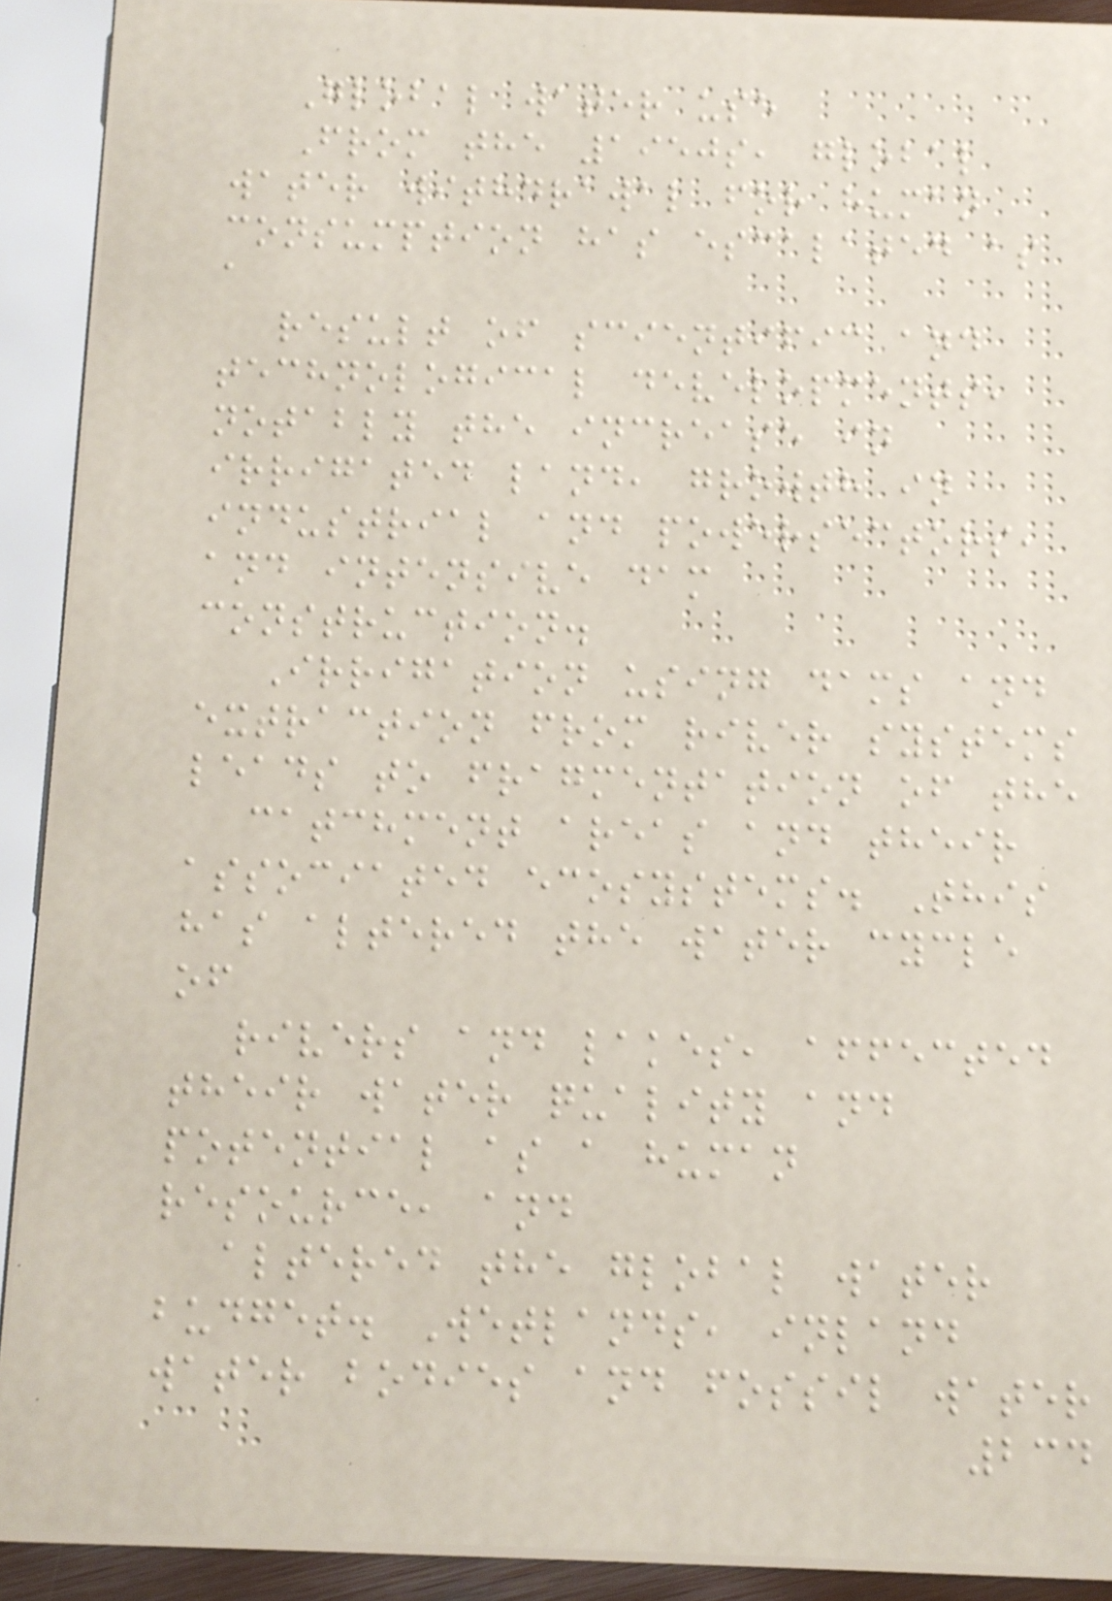Global water use
From the 1950s, global
water withdrawal for human
consumption has escalated as
a
result of scientific and
technological developments,
notably the increase in
irrigated land, growth in
industrial and powersectors,
and intensive dam
construction.
Irrigation using dams and
extraction from river systems
leads to fragmentation of the
catchment areas and their
associated ecosystems. This
has altered the water cycle
of
rivers and lakes, affected
their water quality and
potential as a human
resource, and
altered the global water
budget. Wetlands, inland
water bodies and fossil water
234
